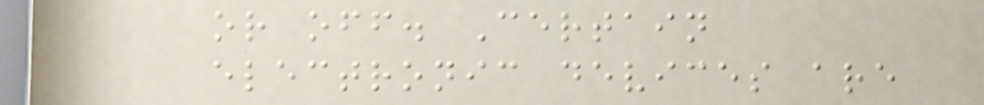or off. Certain
electronic devices are
